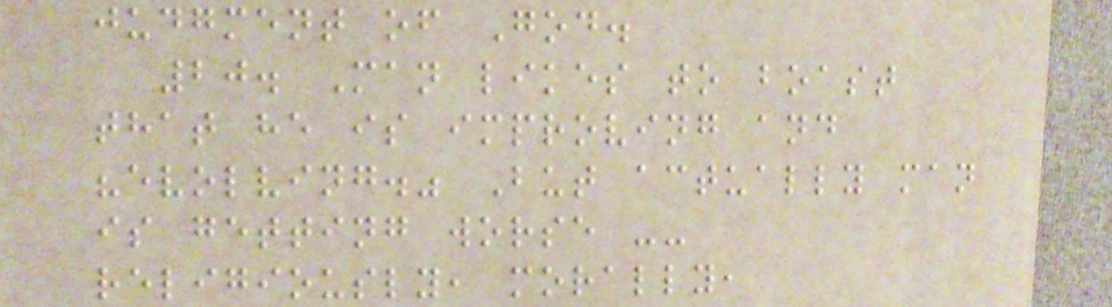judgment of God.
20. Man likes to boast
that he is improving and
"evolving." But actually man
is getting worse --
religiously, morally,
